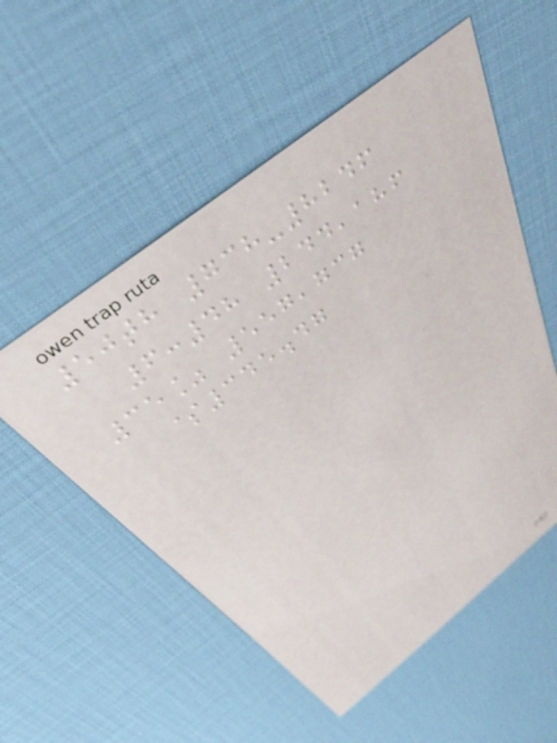50th 738-8246
6:48 244,186
35% 557,737
$345.47
